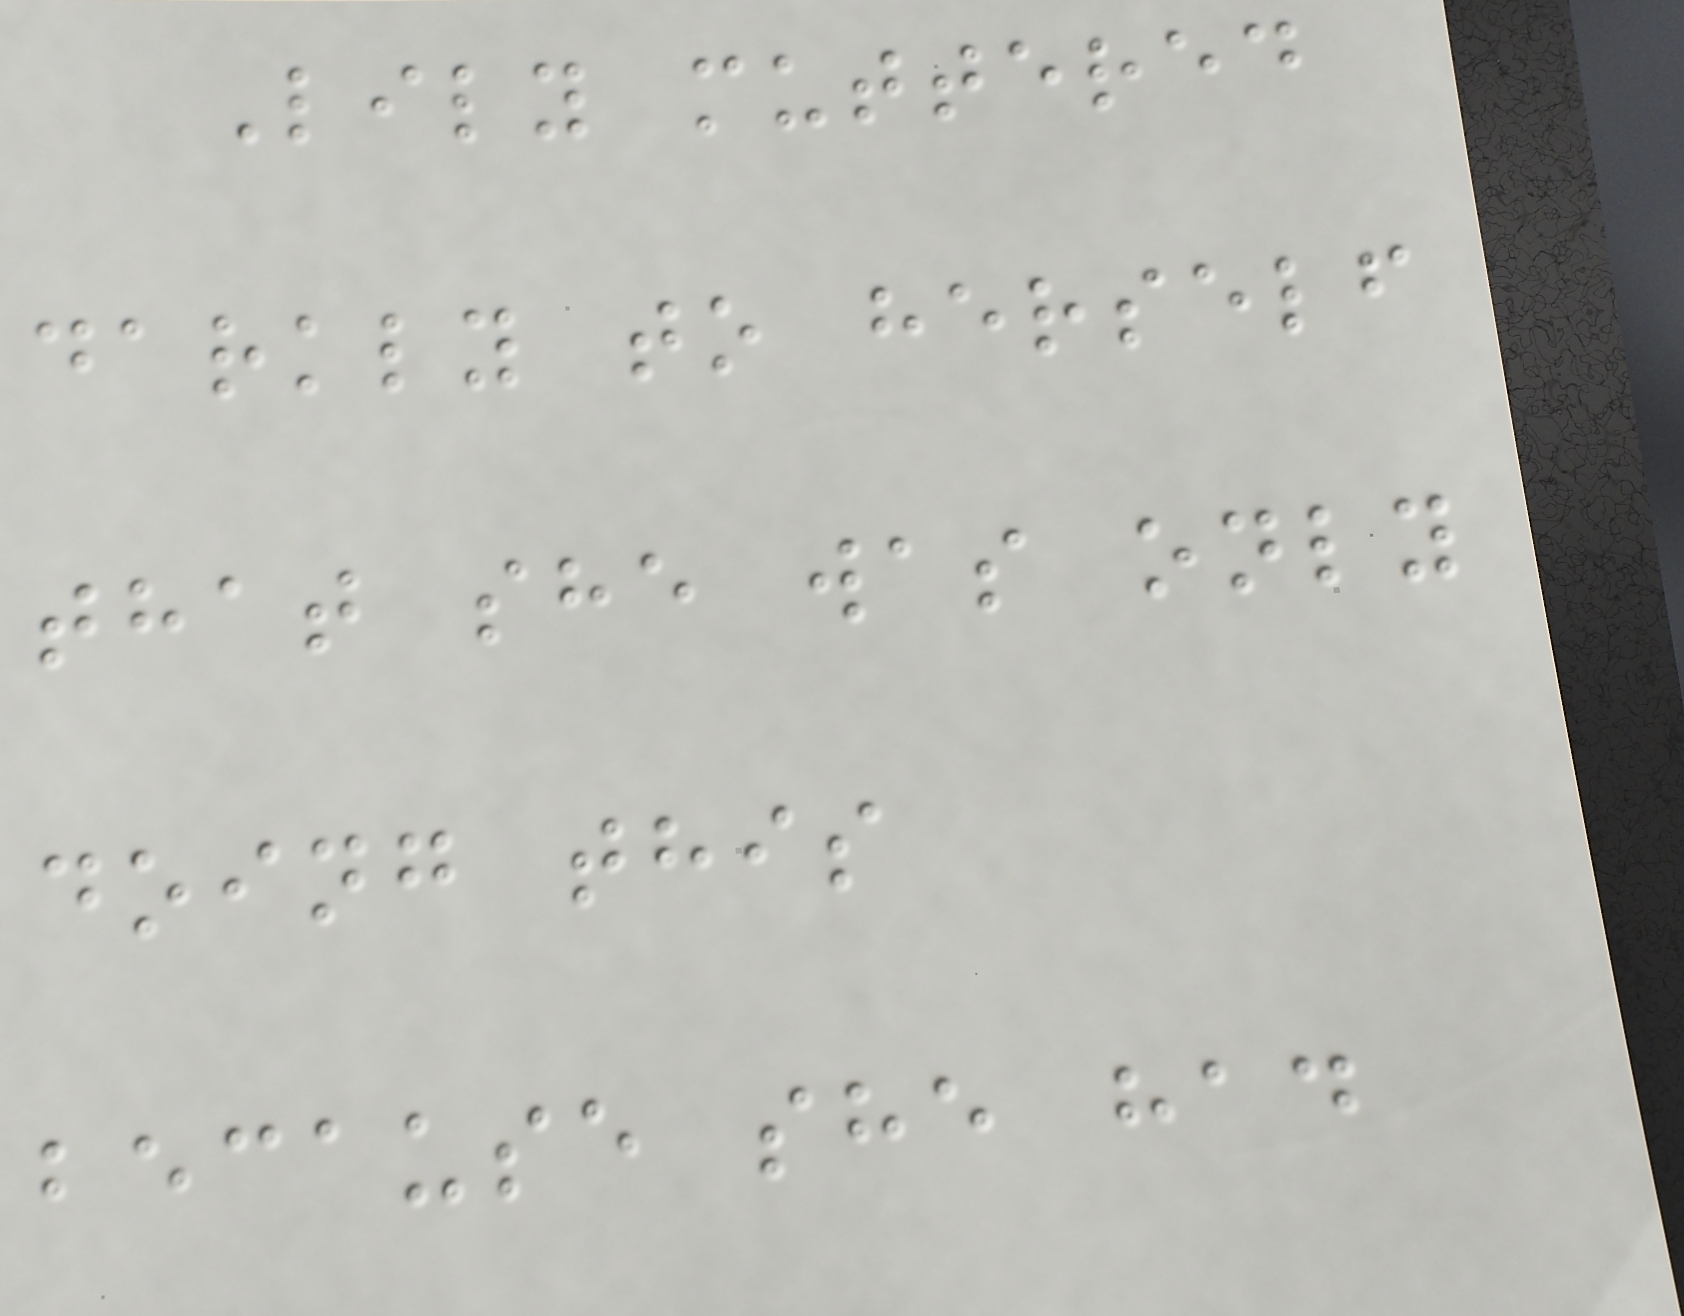Lily muttered
darkly to herself
that she was only
doing this
because she had
